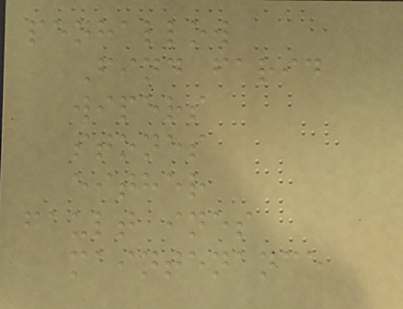penhallow
Find farid
wipers
stones
either
fault ines
maintenance
